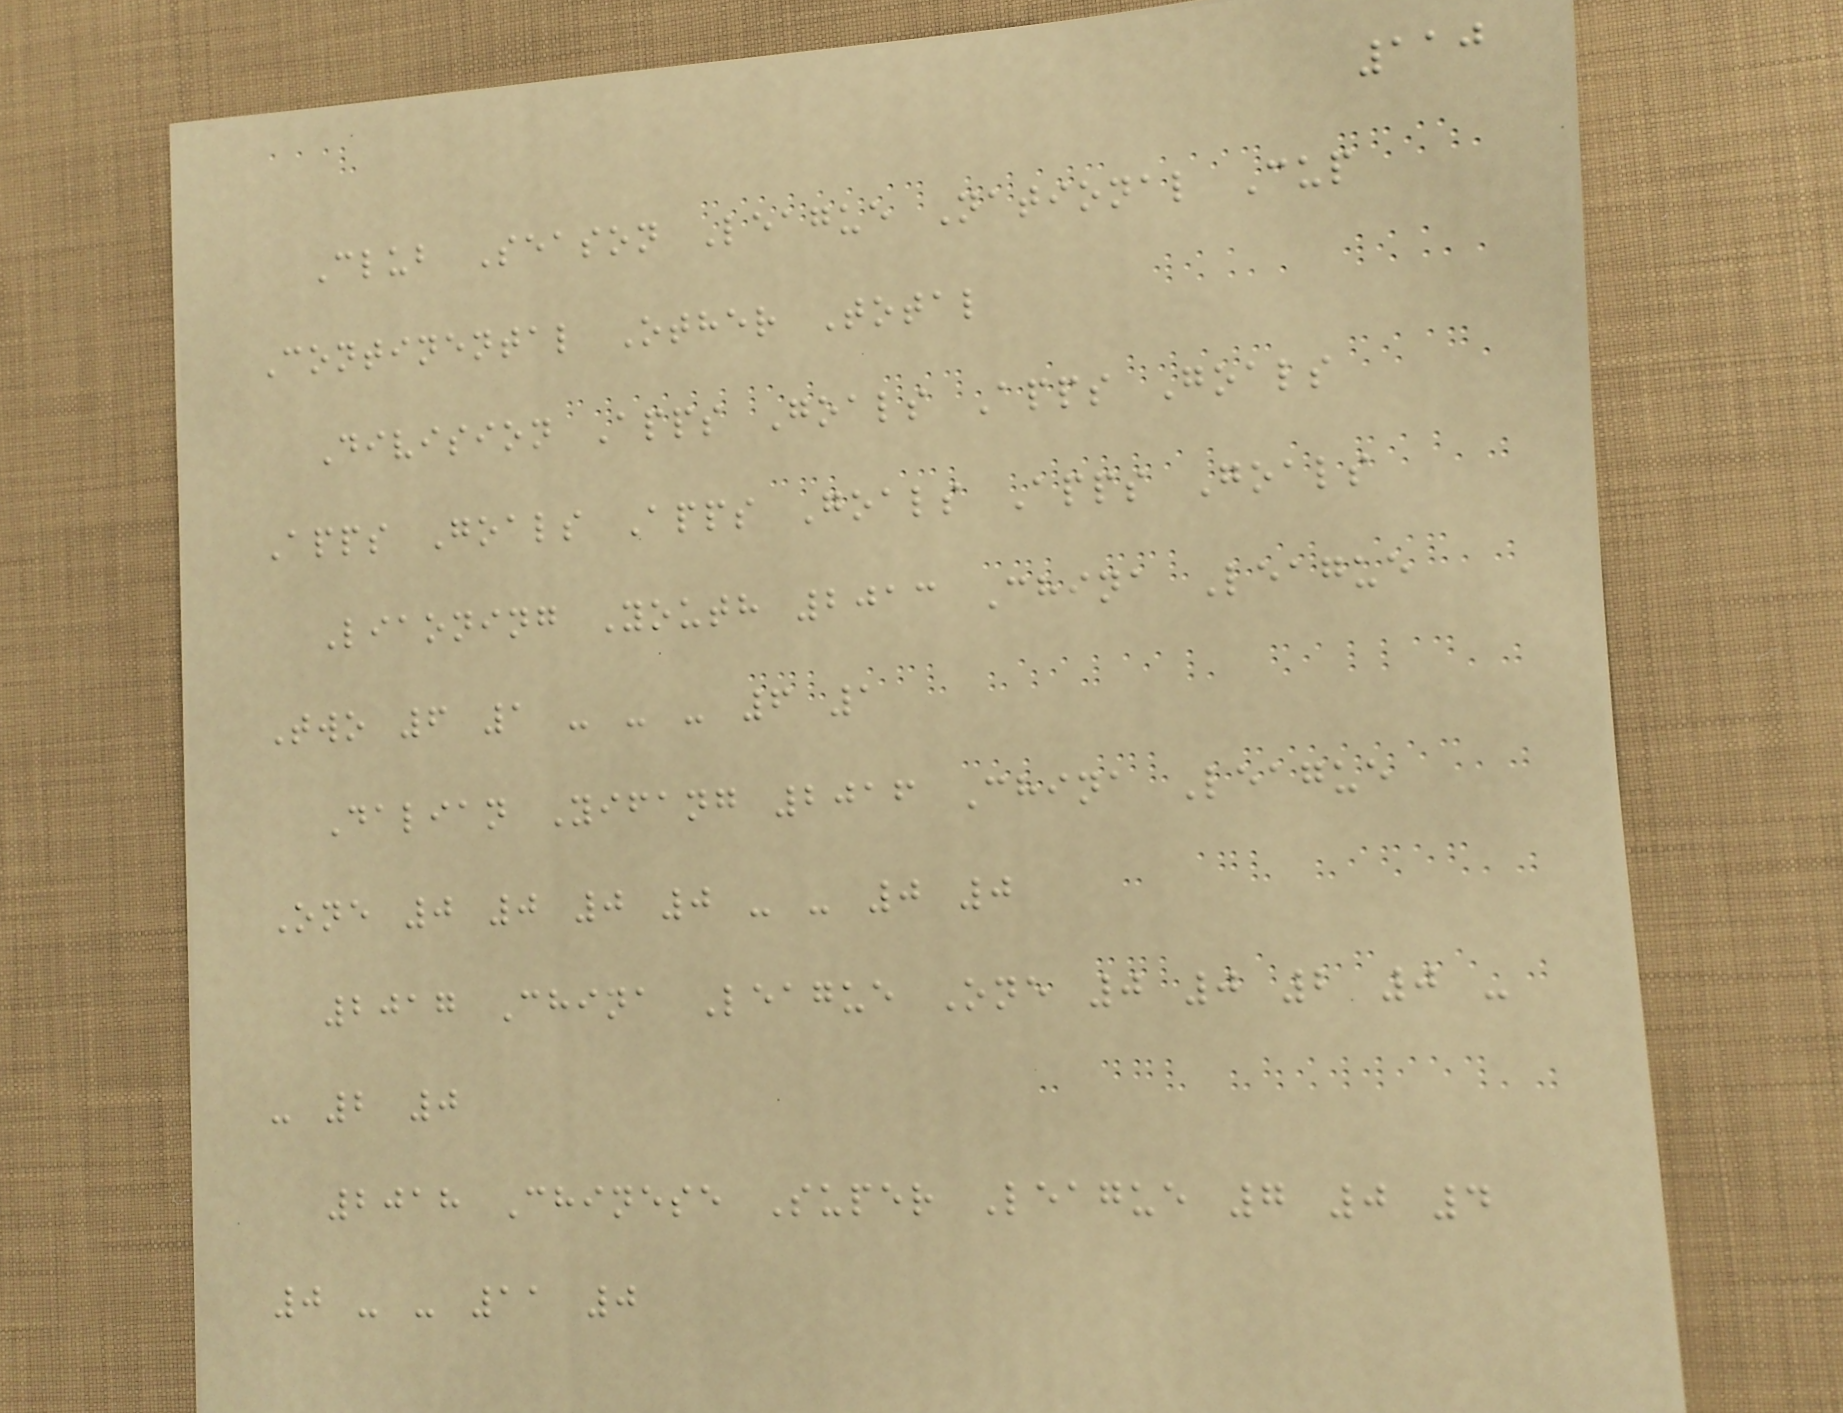110
Club Season League National Cup
Continental Other Total
Division Apps Goals Apps Goals
Apps Goals Apps Goals Apps Goals
Liaoning Youth 2013 China League
Two 6 1 - - - 6 1
Dalian Yifang 2016 China League
One 0 0 0 0 - - 0 0
2017 China League One 0 0 2 0 -
- 2 0
2018 Chinese Super League 7 0 4
0 - - 11 0
